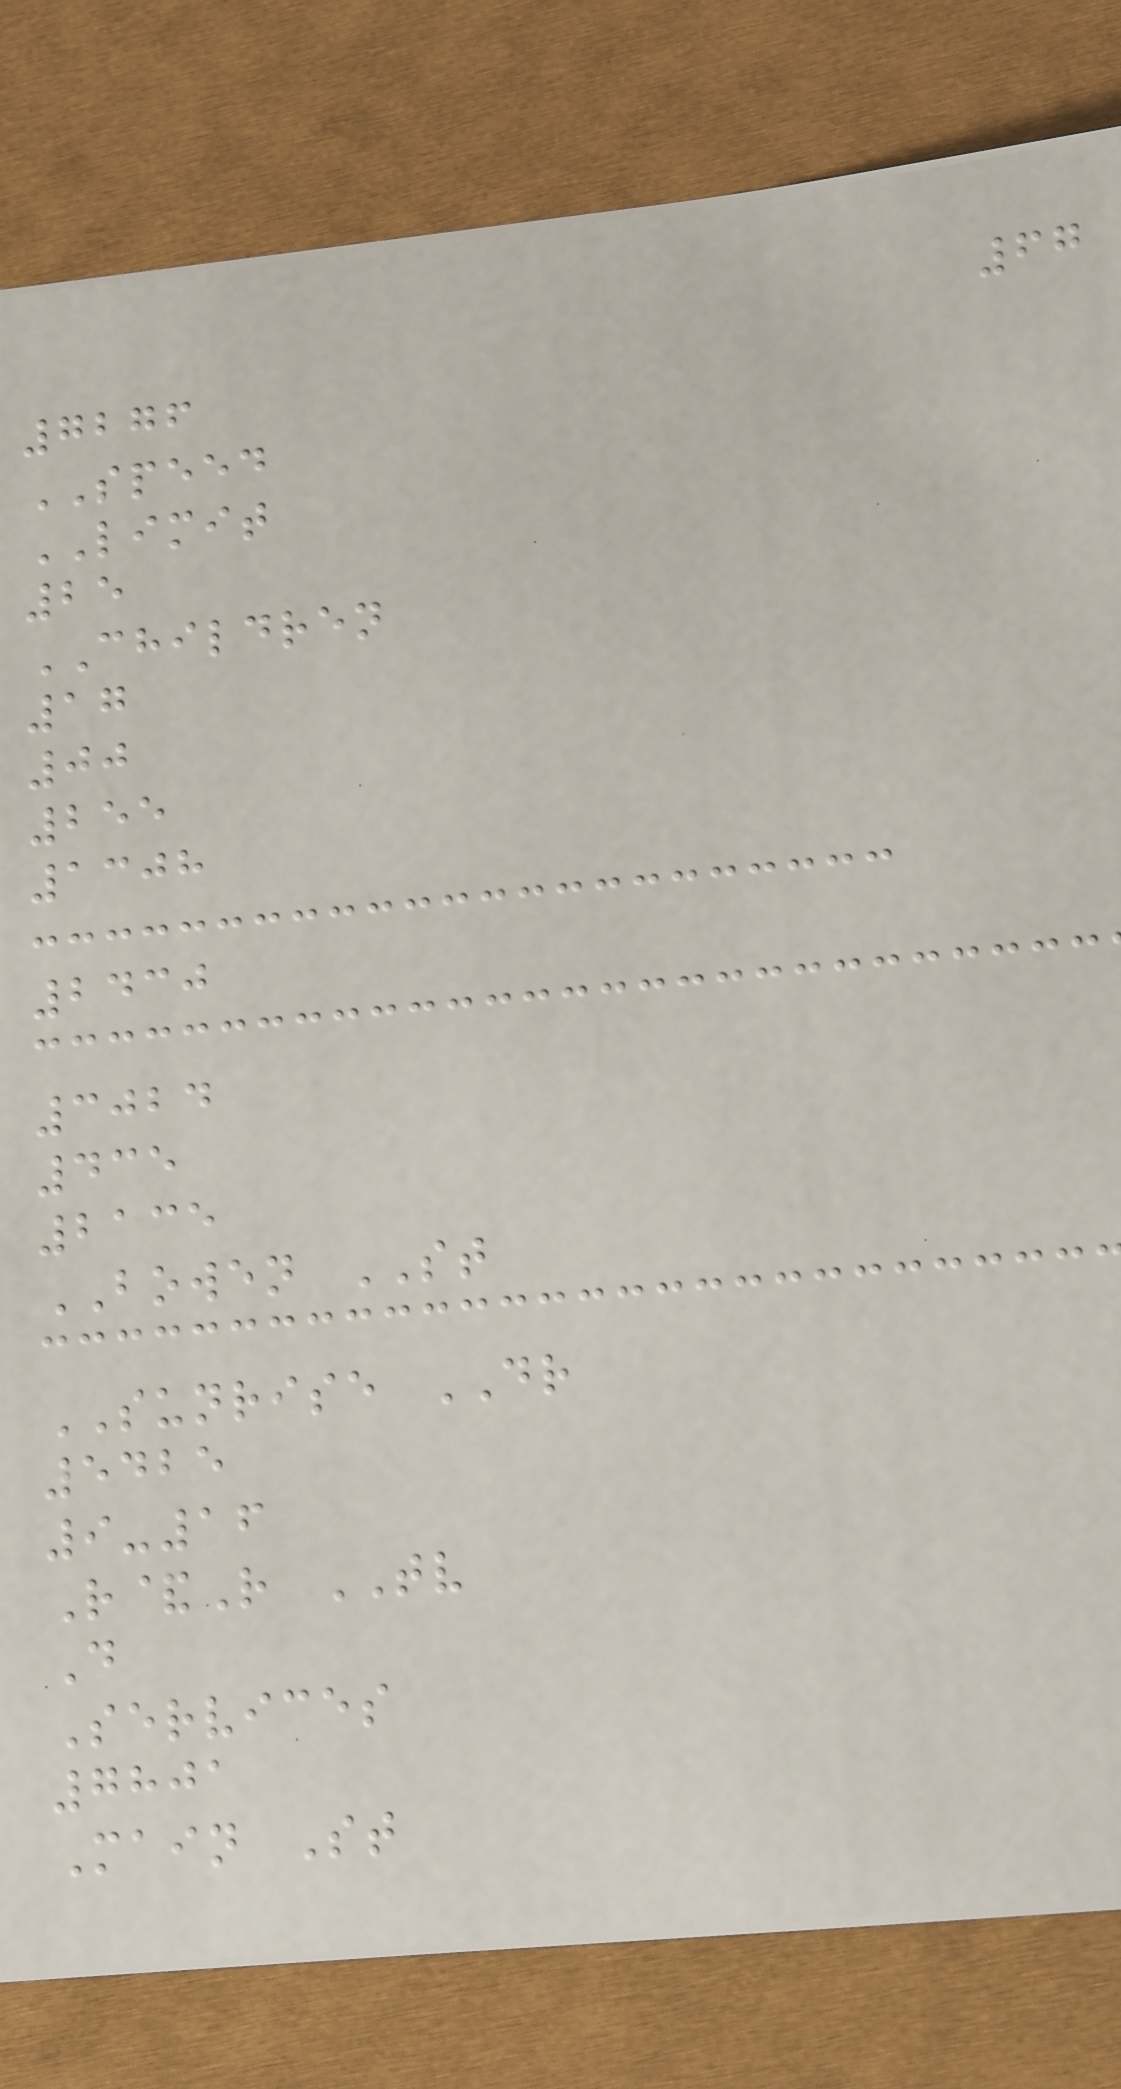67
7276
SPEED
LIMIT
25
CHILDREN
17
00
255
1308
2430
3024
435
2135
BOWEN ST
SUNRISE DR
5425
9-16
R&R TV
D
Services
7801
Main St
